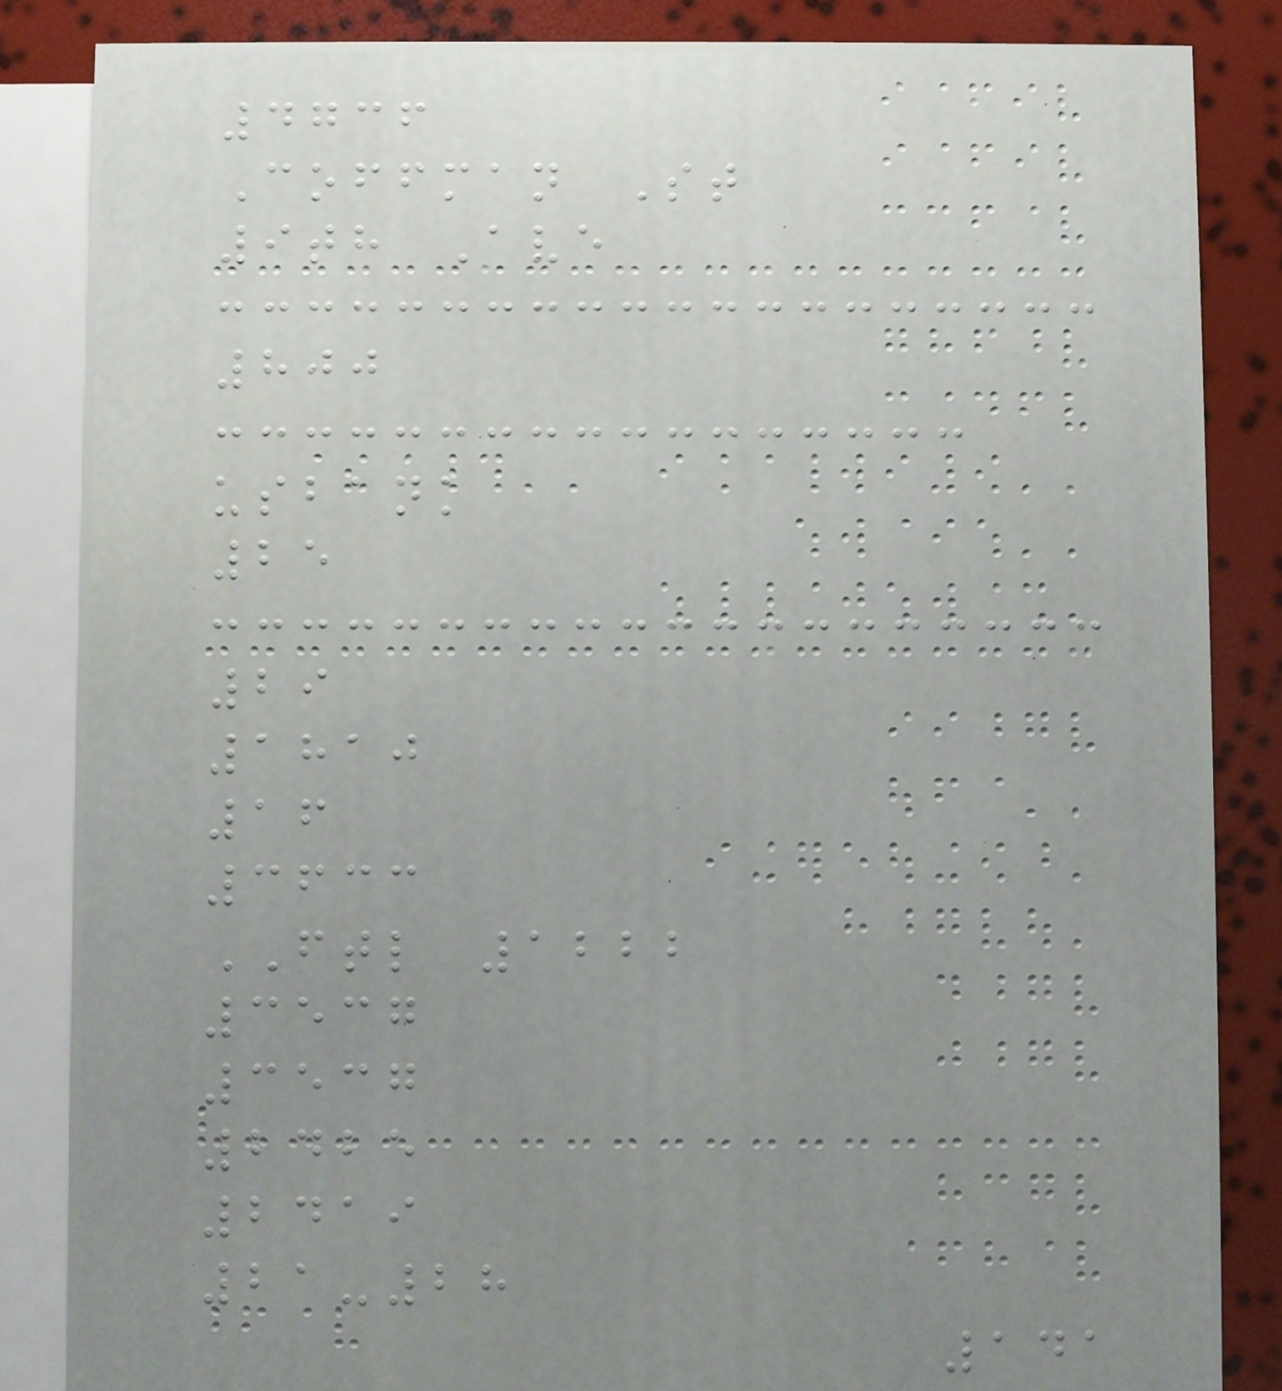4736
Coffman St
9th Ave
800
usbank
25
29
1810
16
3633
FTL 1222
3537
3537
2425
2419
21-28
141
